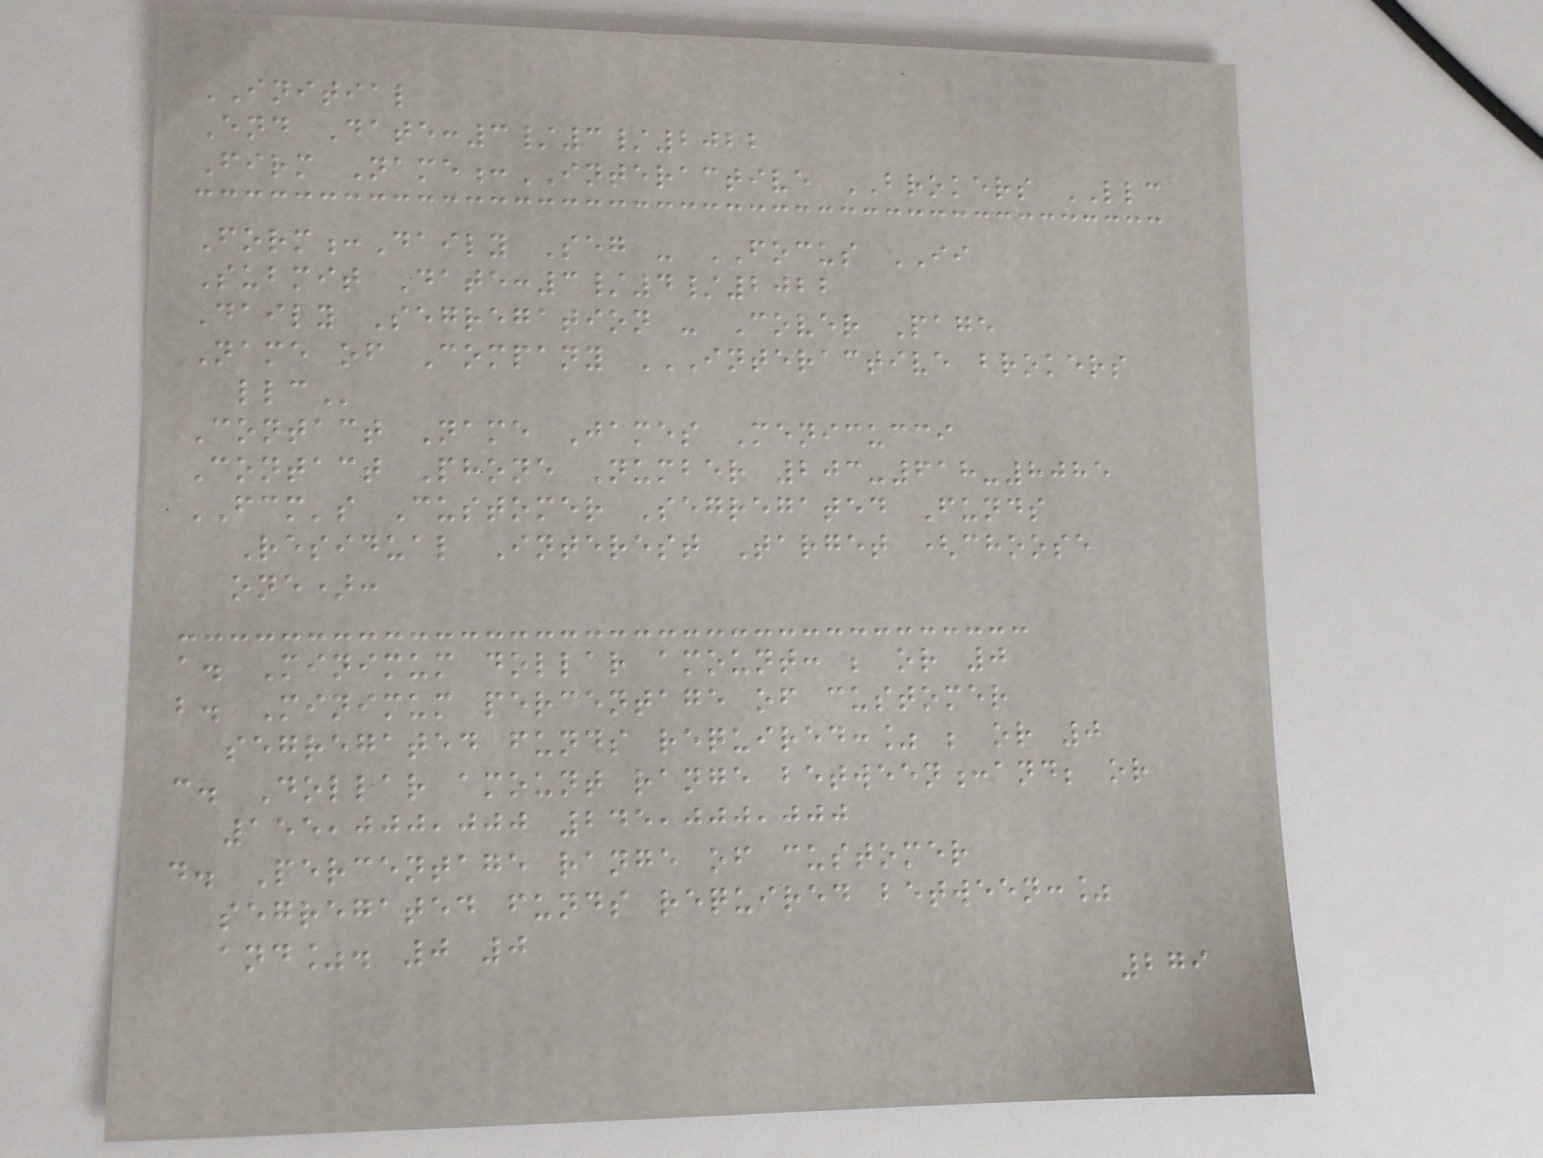INITIAL
End Date:3/3/2022
Firm Name:INTERACTIVE BROKERS LLC
Form:Daily Seg - FOCUS II
Submit Date:3/4/2022
Daily Segregation - Cover Page
Name of Company INTERACTIVE BROKERS
LLC
Contact Name James Menicucci
Contact Phone Number 203-618-8085
FCM's Customer Segregated Funds
Residual Interest Target (choose
one):
a. Minimum dollar amount: ; or 0
b. Minimum percentage of customer
segregated funds required:% ; or 0
c. Dollar amount range between:and; or
155,000,000 245,000,000
d. Percentage range of customer
segregated funds required between:%
and%. 0 0
279
